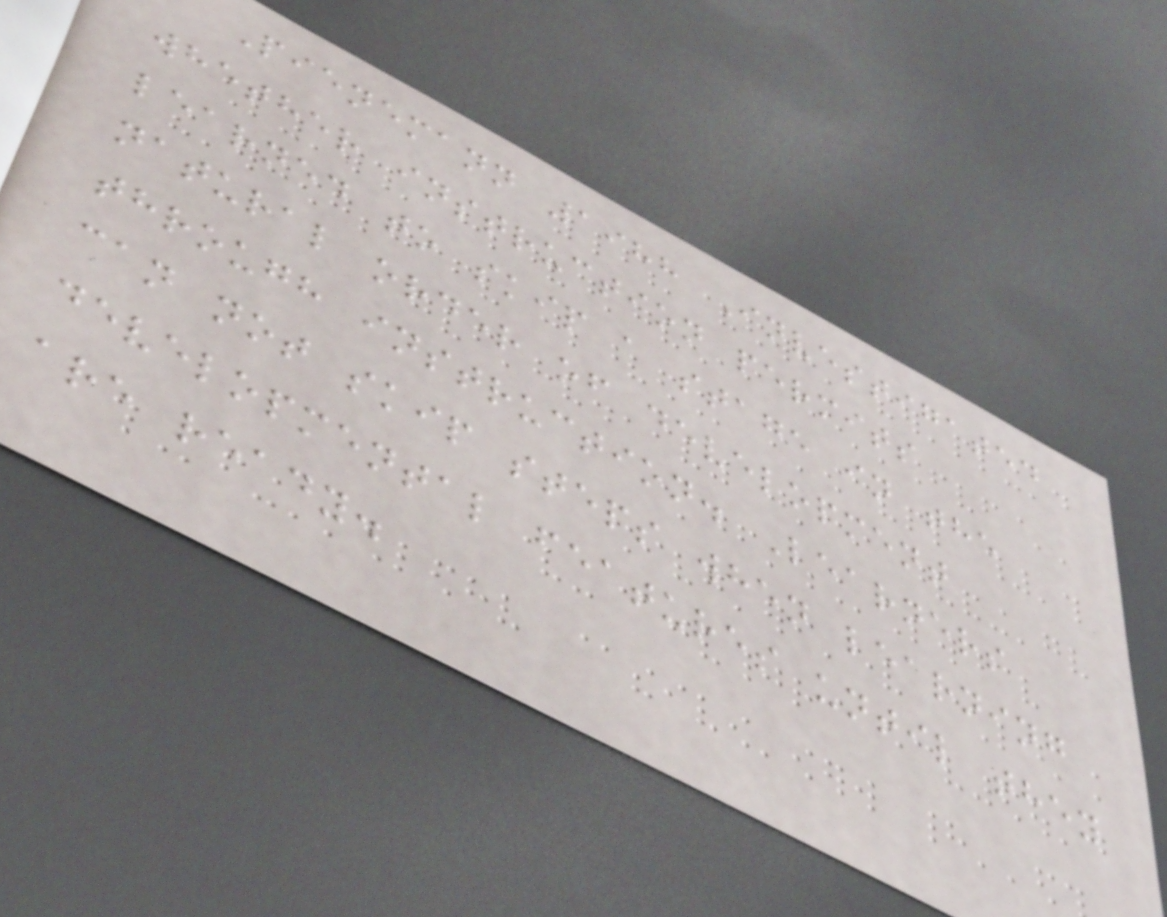Pienemann 1988 Investigated
whether instruction permits
learned to skip a stage in the
natural order of development
through instruction. Learners
can not skip steps when learning
developmental features until they
are ready.
